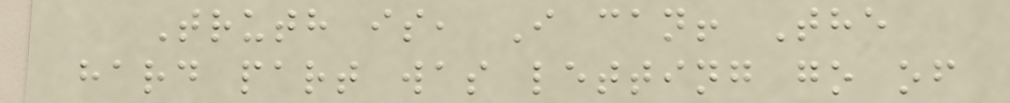Truth is, I can! The
hard part was letting go of
